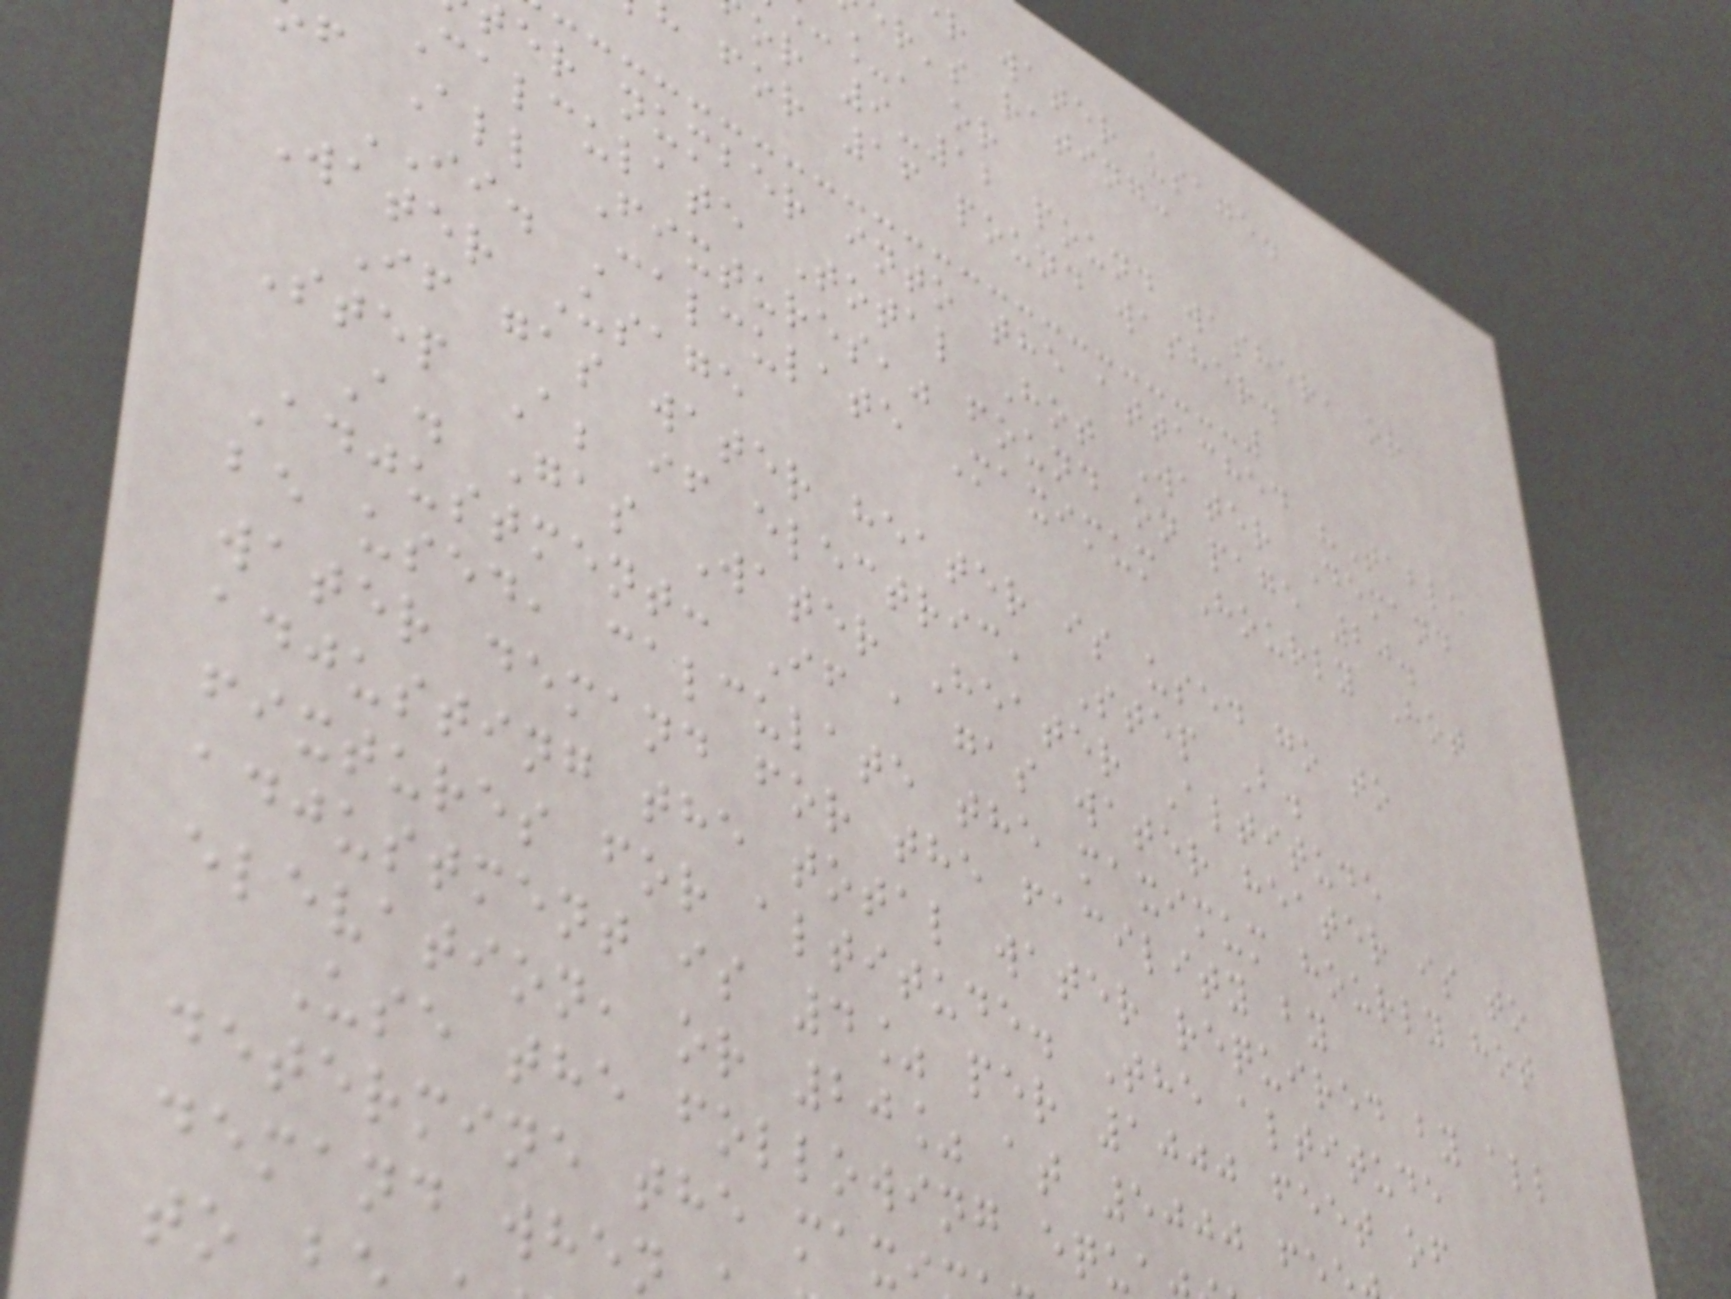r water usage.
r's rating:
_, or
or 9-12 pound washer, or
for 16 pound washer.
er number into the attached "Table
Calculate Total Hot Water Demand
f All Fixtures," found on page 20.
II. Calculate Maximum Hourly Hot
Water Usage
If gas water heater is used go to
Step A; if electric, Step B.
A. Gas Water Heater Altitude
Adjustment: If a gas water heater is to
be used, calculate the maximum hourly hot
water demand for the facility by
adjusting the total water required by all
fixtures for altitude. The altitude
adjustment is 4% per 1000 feet of
elevation, or 20% at 5000 fe
Use the following equ
determine the max
demand when
to b
